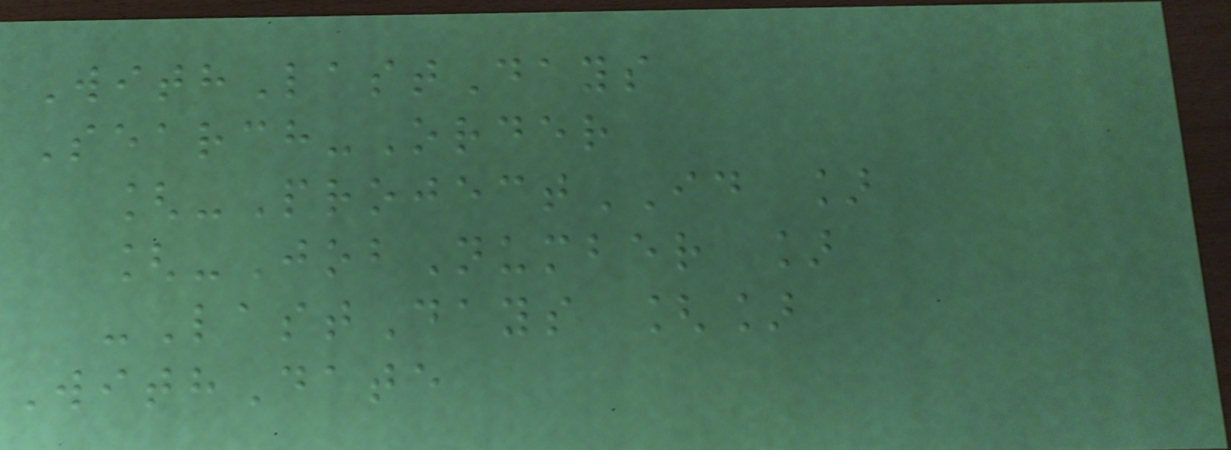WithLastDays
Search-Order
[-ProjectID ]
[-JobNumber ]
-LastDays []
WithDate
